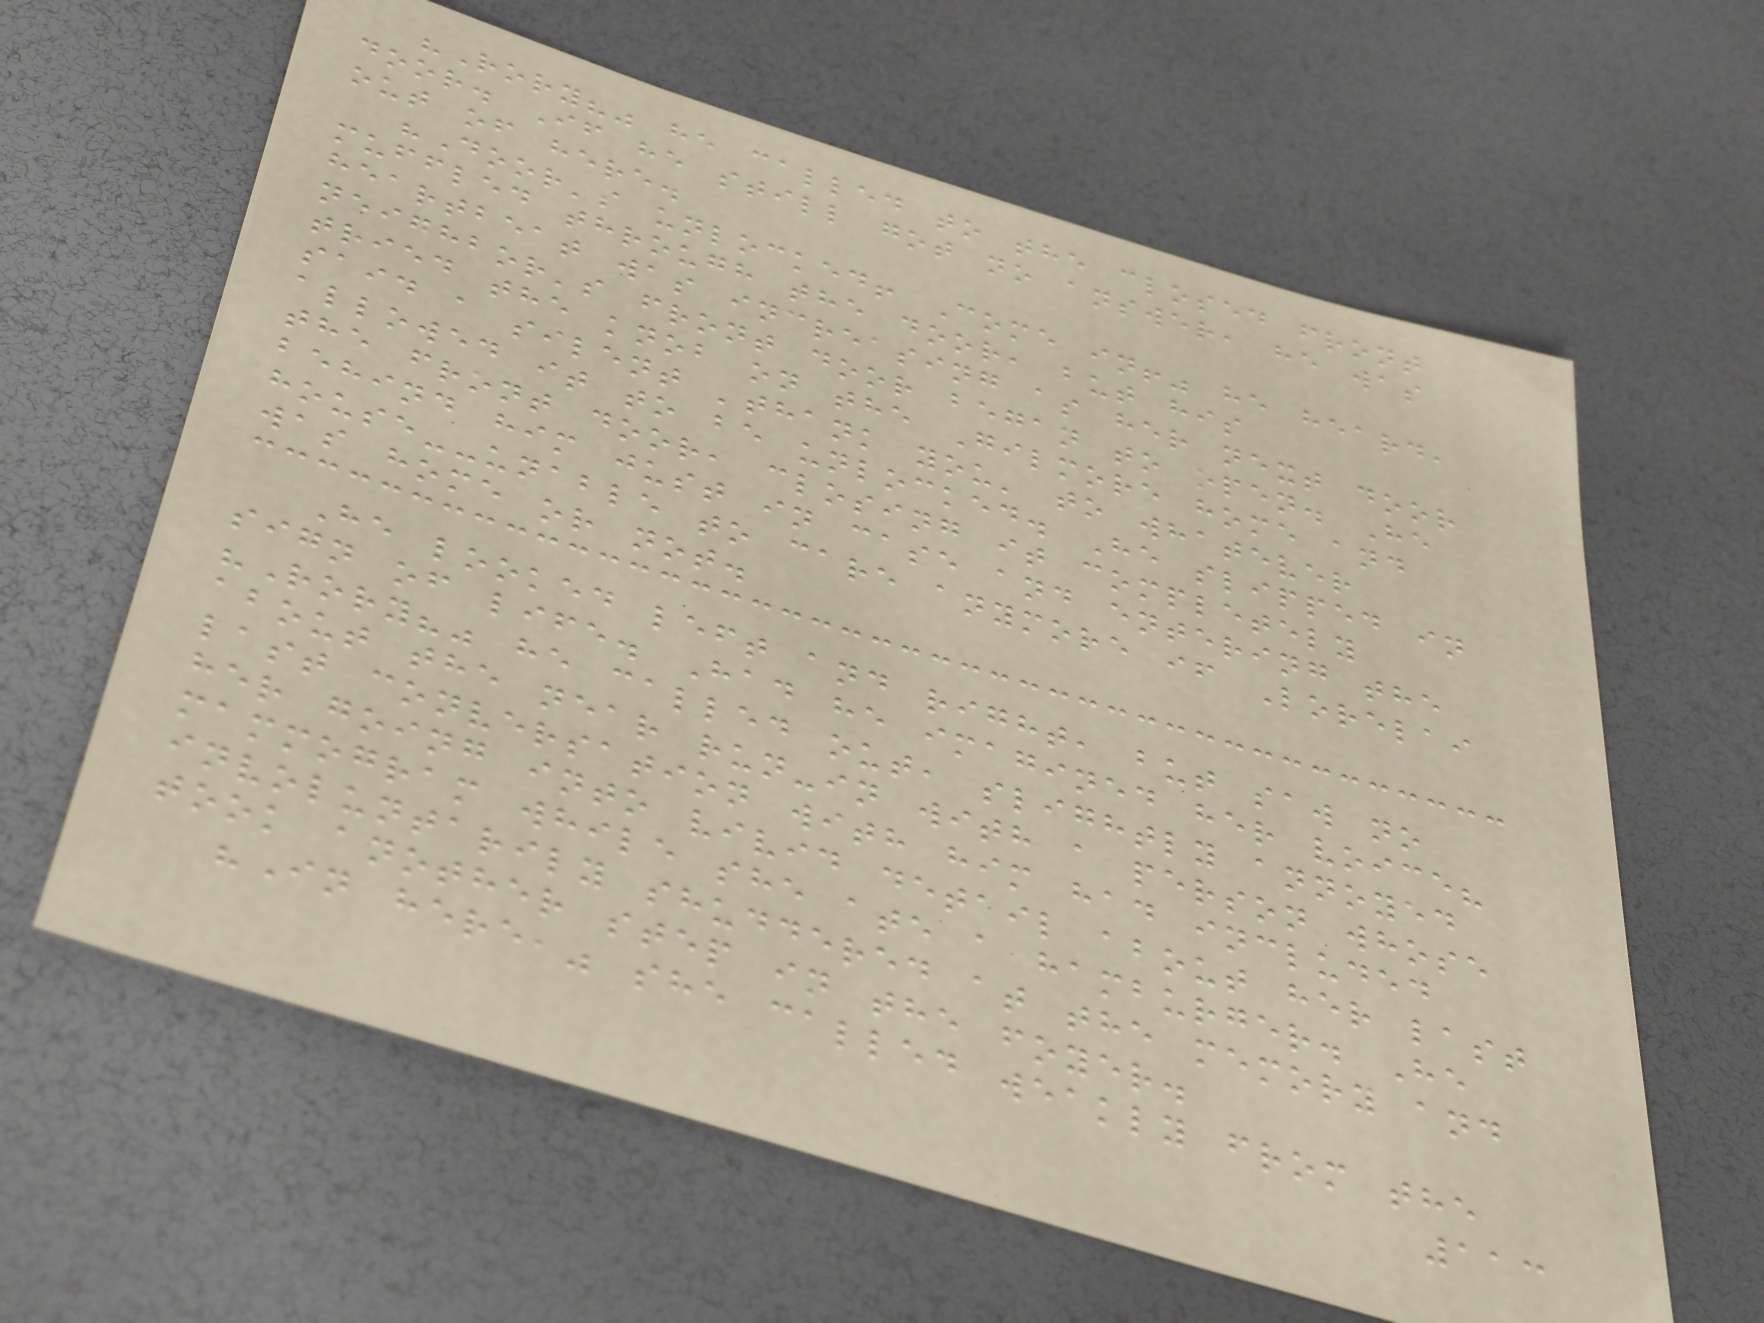"Rory?" he called to the closed front
door. If he still got no answer, he was
out of here.
"Door's unlocked! Come in!" he heard,
muffled through the door, but his
heartbeat was increasing as her next door
neighbor's front door began to open. He
tried the knob on the Gilmore home and
said a silent 'thank you' to whatever
allowed it to be unlocked. He slipped in
the front door, closing it completely
behind him just in case and entering the
house--unable to care anymore if Lorelai
was home or not.
He looked left and right, but saw no
sign of life. Had he imagined her voice?
"Rory?" he called out, slightly annoyed
about the near run-in with a person whose
last conversation with him had included
her going into vivid detail about her last
mammogram while she ate a hamburger. He
involuntarily shuddered at the memory and
took another step in the foyer.
"In here," she called weakly from the
113
